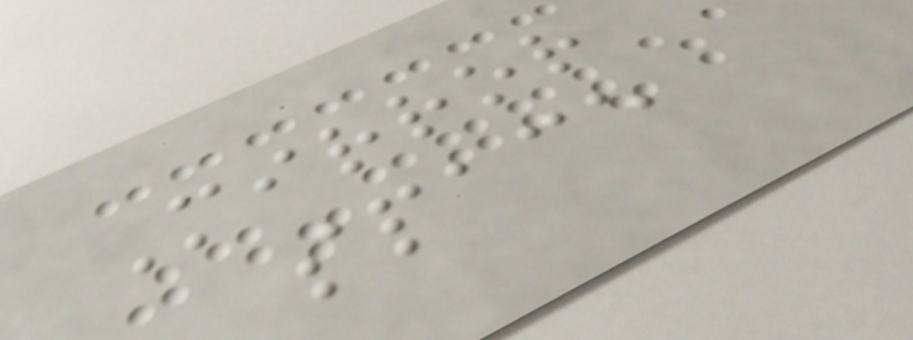Mirror
space
